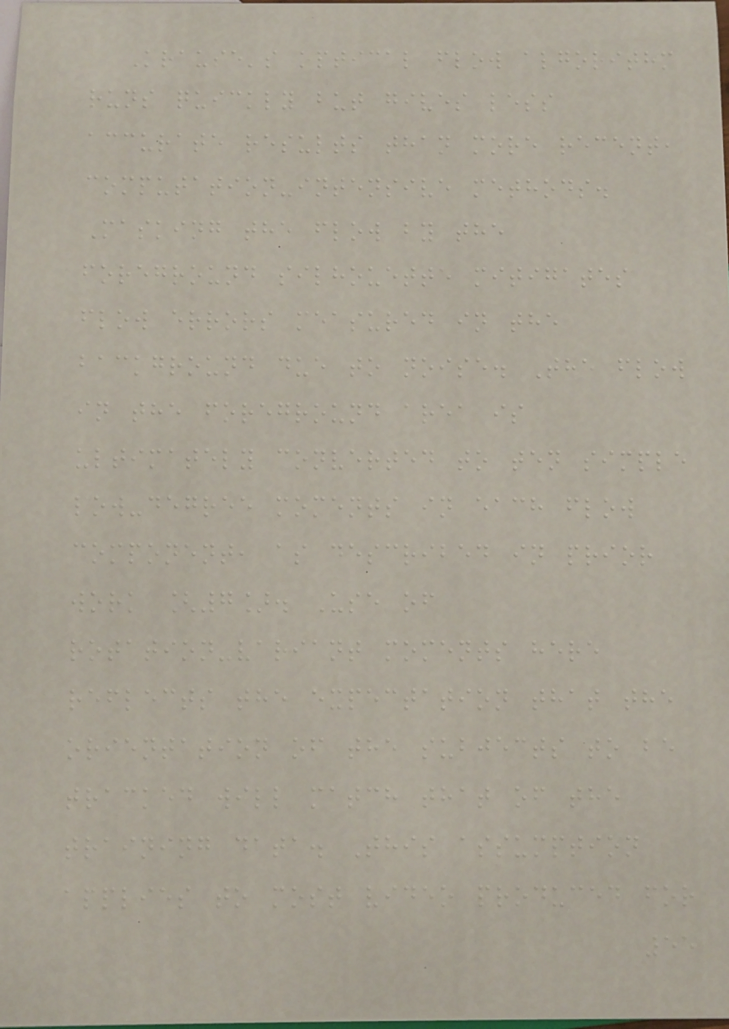Krause's optical flow algorithm
runs quickly but gives less
accurate results than more recent,
computation-intensive methods.
Masking the flow by the
foreground silhouette mitigates
flow errors measured in the
background due to noise. The flow
in the foreground area is
ultimately converted to ten simple
low-degree moments in each flow
component, as described in prior
work [7]. Use of
rotation-variant moments here
reflects the expectation that the
orientation of the subjects to be
tracked will match that of the
training data. This assumption
applies to most video produced for
55
